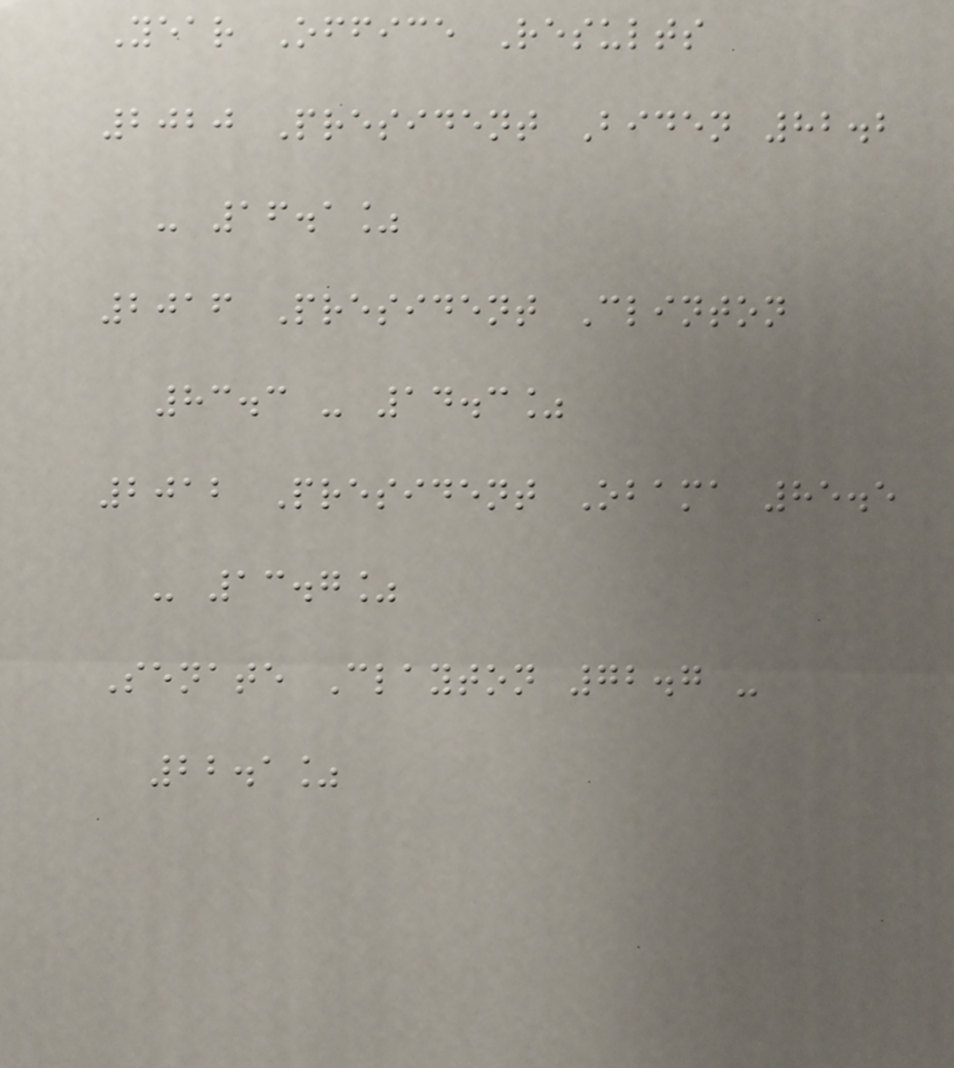Year Office Results
2020 President Biden 82.2
- 16.1%
2016 President Clinton
83.3 - 14.3%
2012 President Obama 85.5
- 13.7%
Senate Clayton 72.7 -
22.1%
